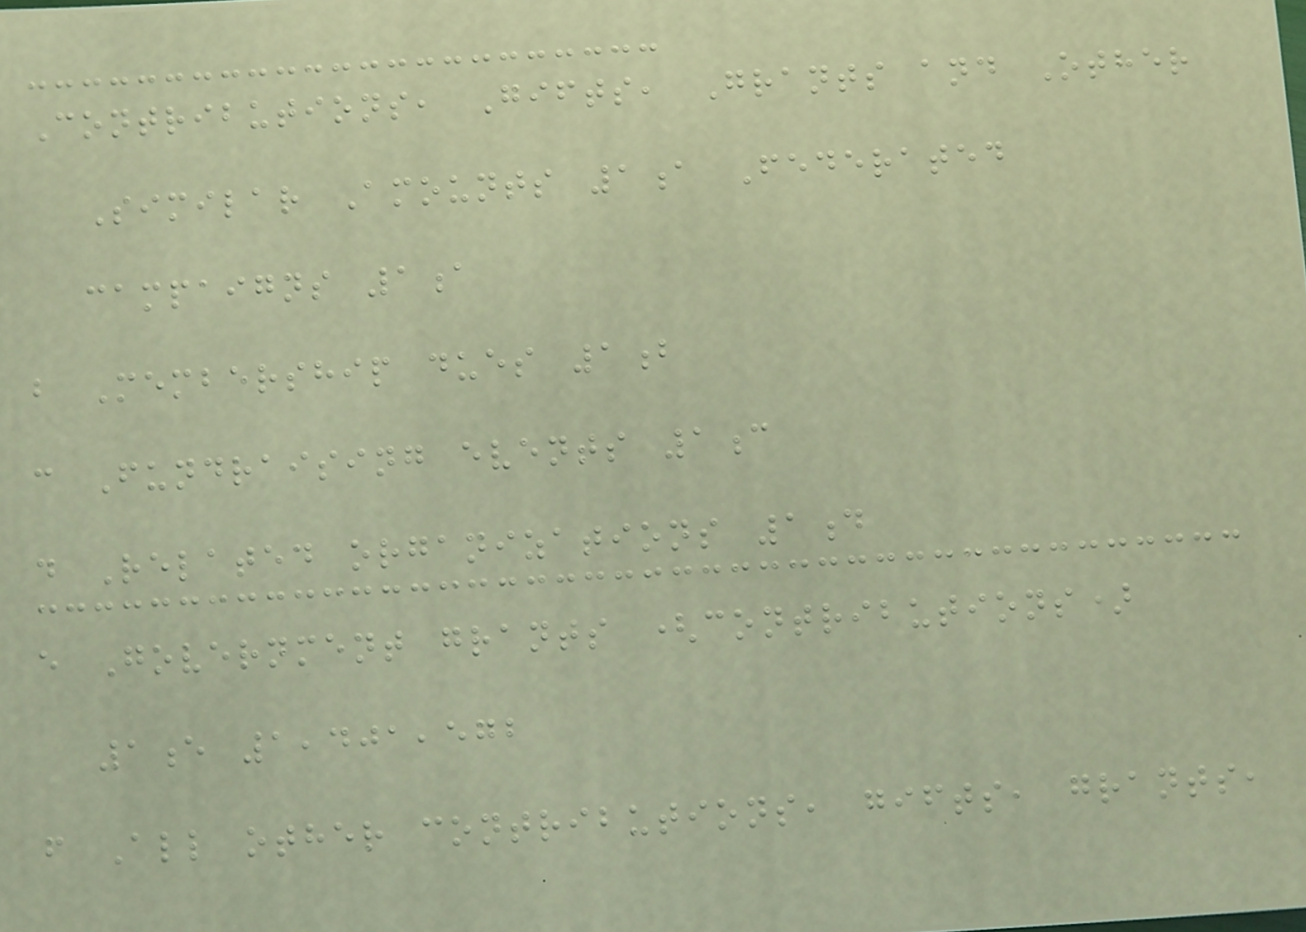Contributions, Gifts, Grants and Other
Similar Amounts 1a Federated
campaigns 1a
b Membership dues 1b
c Fundraising events 1c
d Related organizations 1d
e Government grants (contributions)
1e 1,401,572
f All other contributions, gifts, grants,
